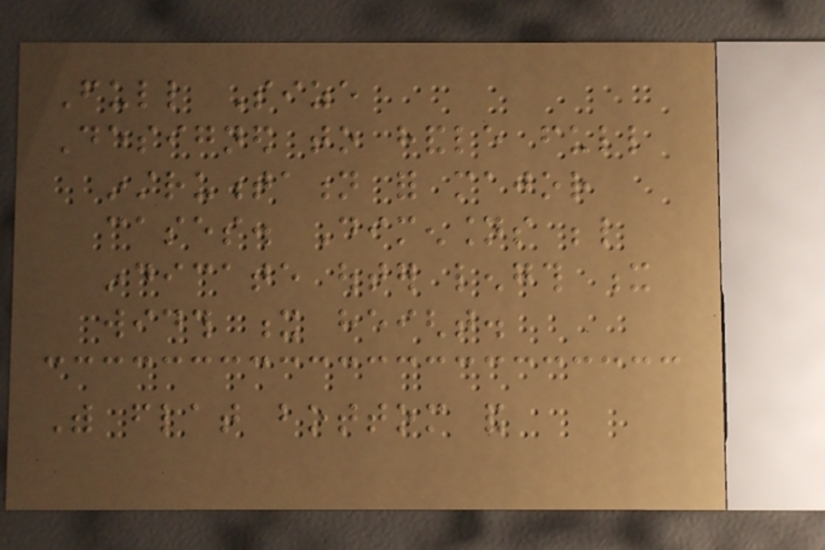Full Size
Designed to handle full
instrumentation for major
cases. Dimensions below
indicate outer length x
width x height.
With flat bottom and
